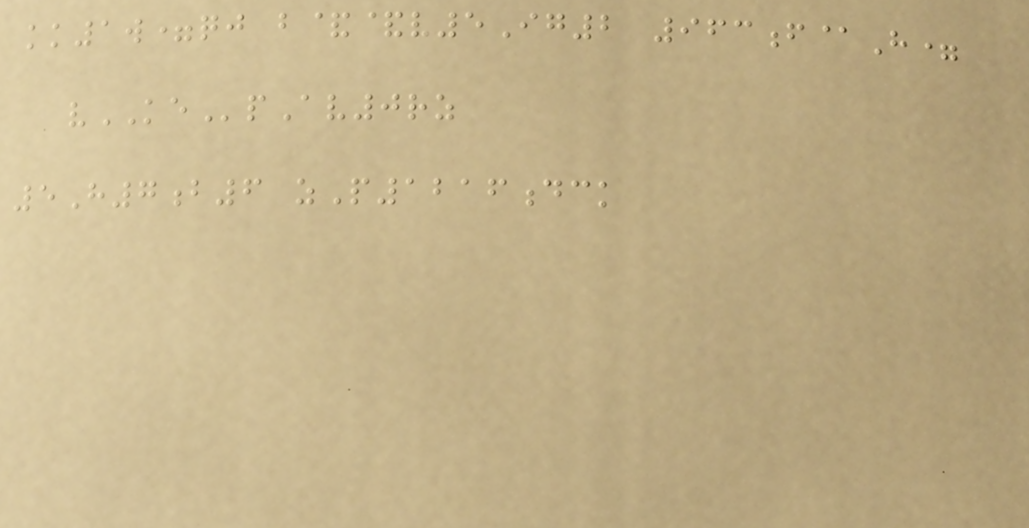kk1w=qj b&&v5Ig2 963f@H=
vKEpAv0rz
5H7b6 zP1216dck
